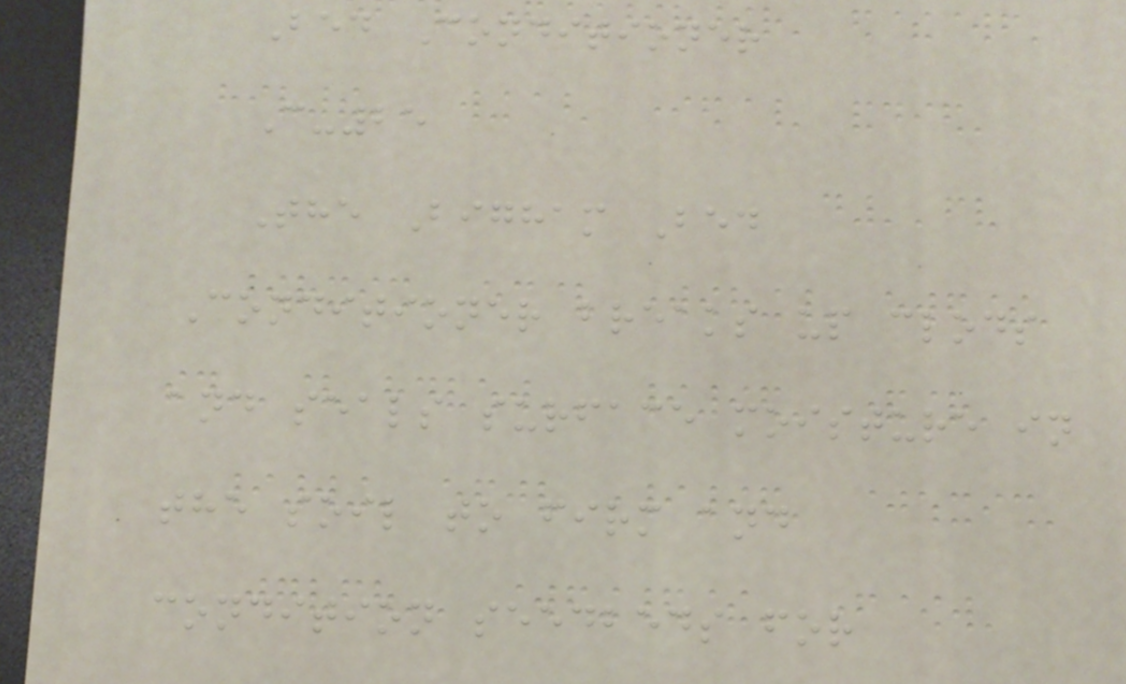Bed Conditioner
C-25
The Bigham Bed
Conditioner breaks up clods
and seals surface moisture in
the soil to firm and
condition seedbeds for
